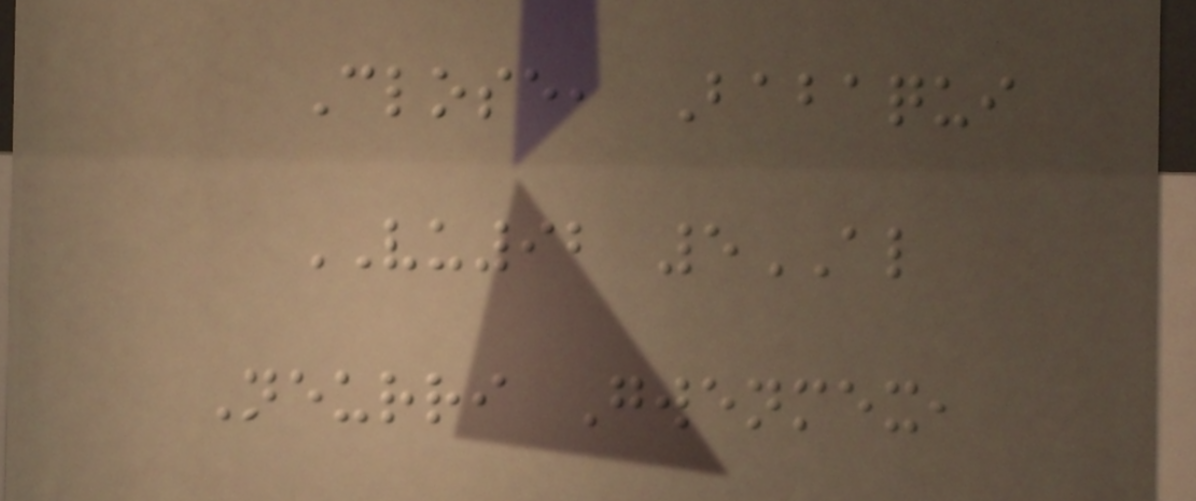Close, Babaqui
VU92 5AL
Neurri Gwenmex,
